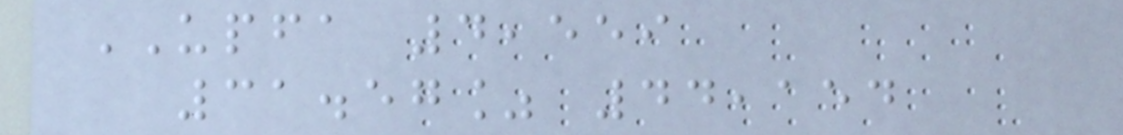UPFA 4,559
31.57% 44,154
